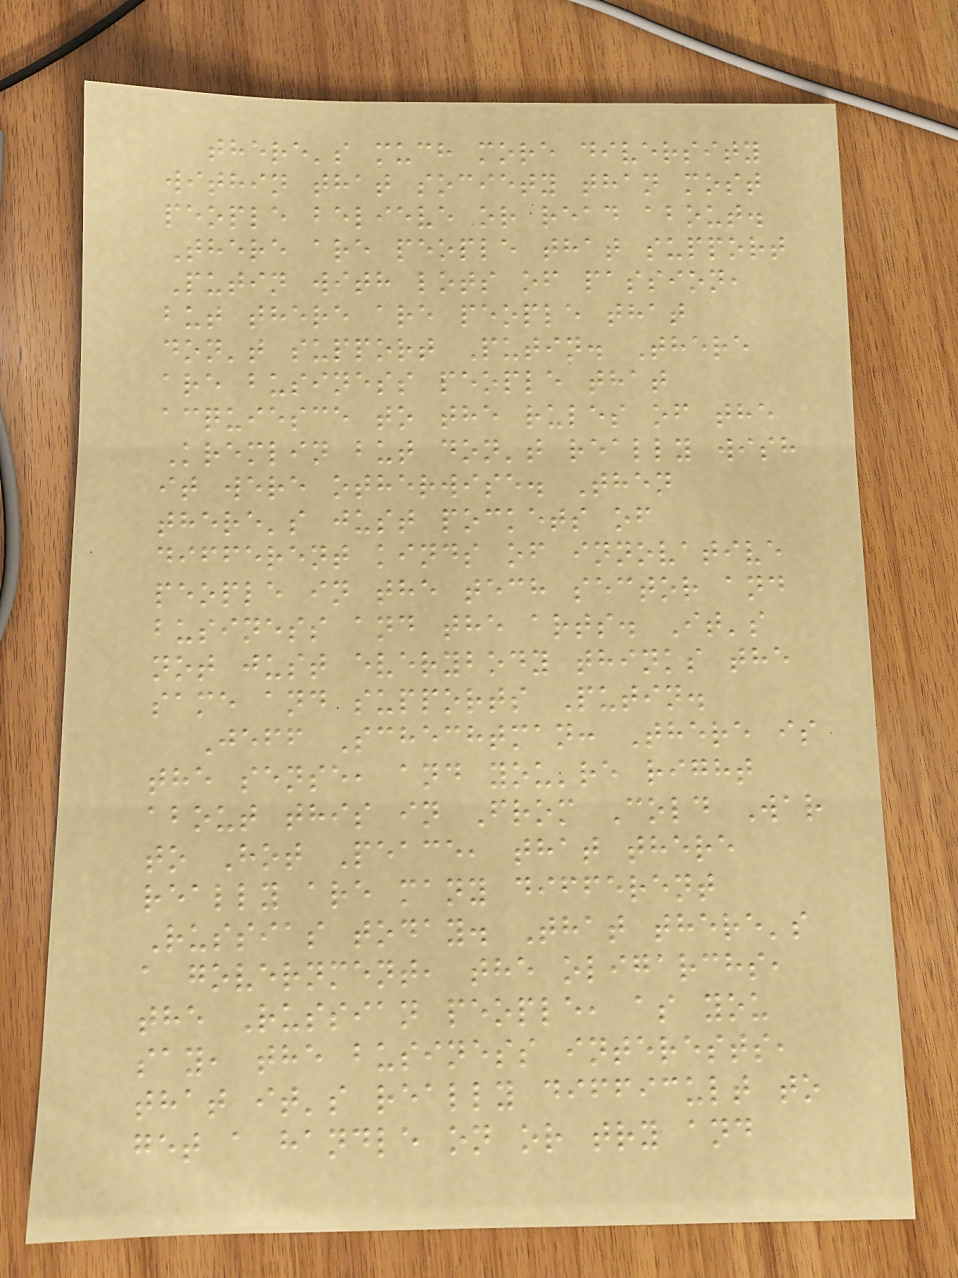there's much more diversity
within that society than most
people believe or read about.
There are people that support
Putin with lots of passion,
but there are people that
don't support Putin. There
are business people that
acquiesce to the rules of the
Kremlin but don't really wish
it were otherwise. Then
there's just pockets of
different kinds of innovative
people in the tech sector and
business and the arts. It's
not just everybody thinks the
same and supports Putin.
Jeff Schechtman: There is
the sense, and you're right
about this in From Cold War
to Hot Peace, that there
really are many different
Russias today. That there's
a government, the oligarchs,
the Russian people, as you
say, the business interests,
that it's really difficult to
get a handle on or try and
